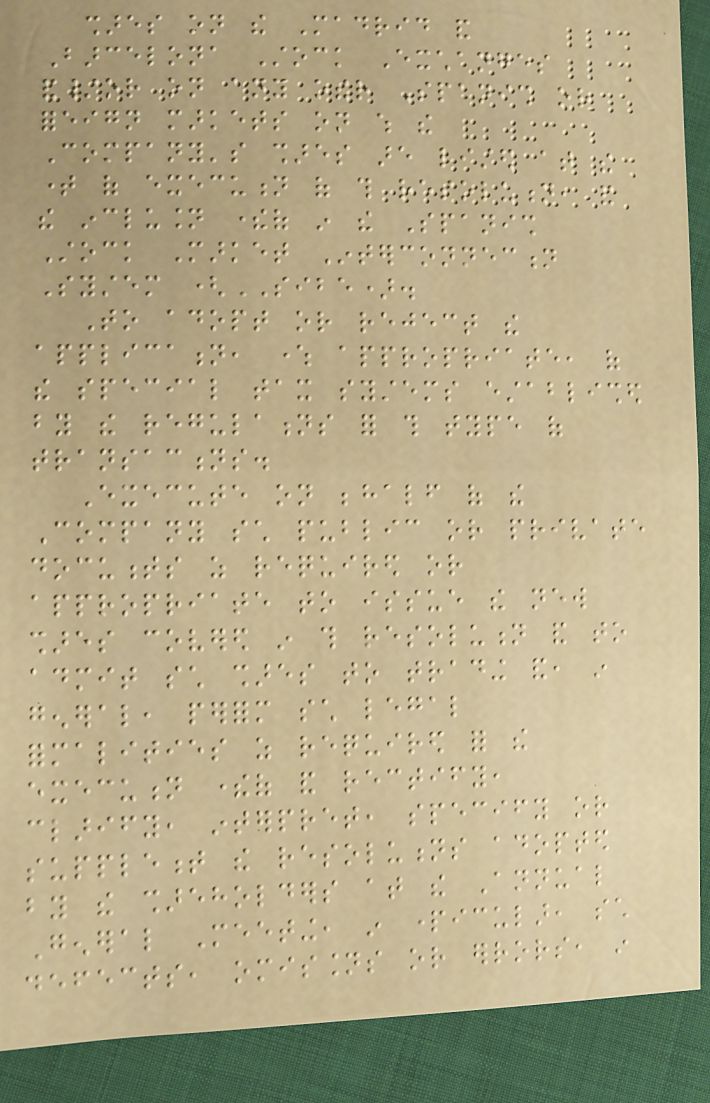shares on the Madrid and
Barcelona Stock Exchanges
and/or on any other Spanish or
foreign markets on which the
Company's shares are listed at the
time of execution of this resolution, and
the inclusion thereof in the Spanish
Stock Market Interconnection
System (SIBE).
To adopt or reject the
application, where appropriate, of
the special tax systems established
by the regulations for this type of
transactions.
Execute on behalf of the
Company such public or private
documents as required or
appropriate to issue the new
shares covered in this resolution and to
admit such shares to trading and, in
general, perform such legal
formalities as required for the
execution thereof and rectify,
clarify, interpret, specify or
supplement the resolutions adopted
by the shareholders at the Annual
General Meeting, in particular, such
defects, omissions or errors, in
